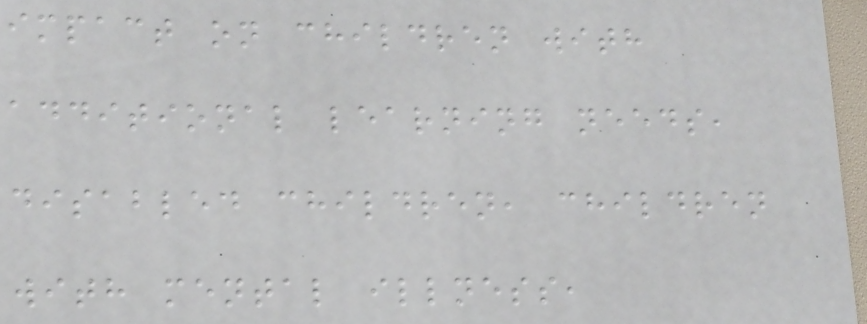impact on children with
additional learning needs,
disabled children, children
with mental illness,
